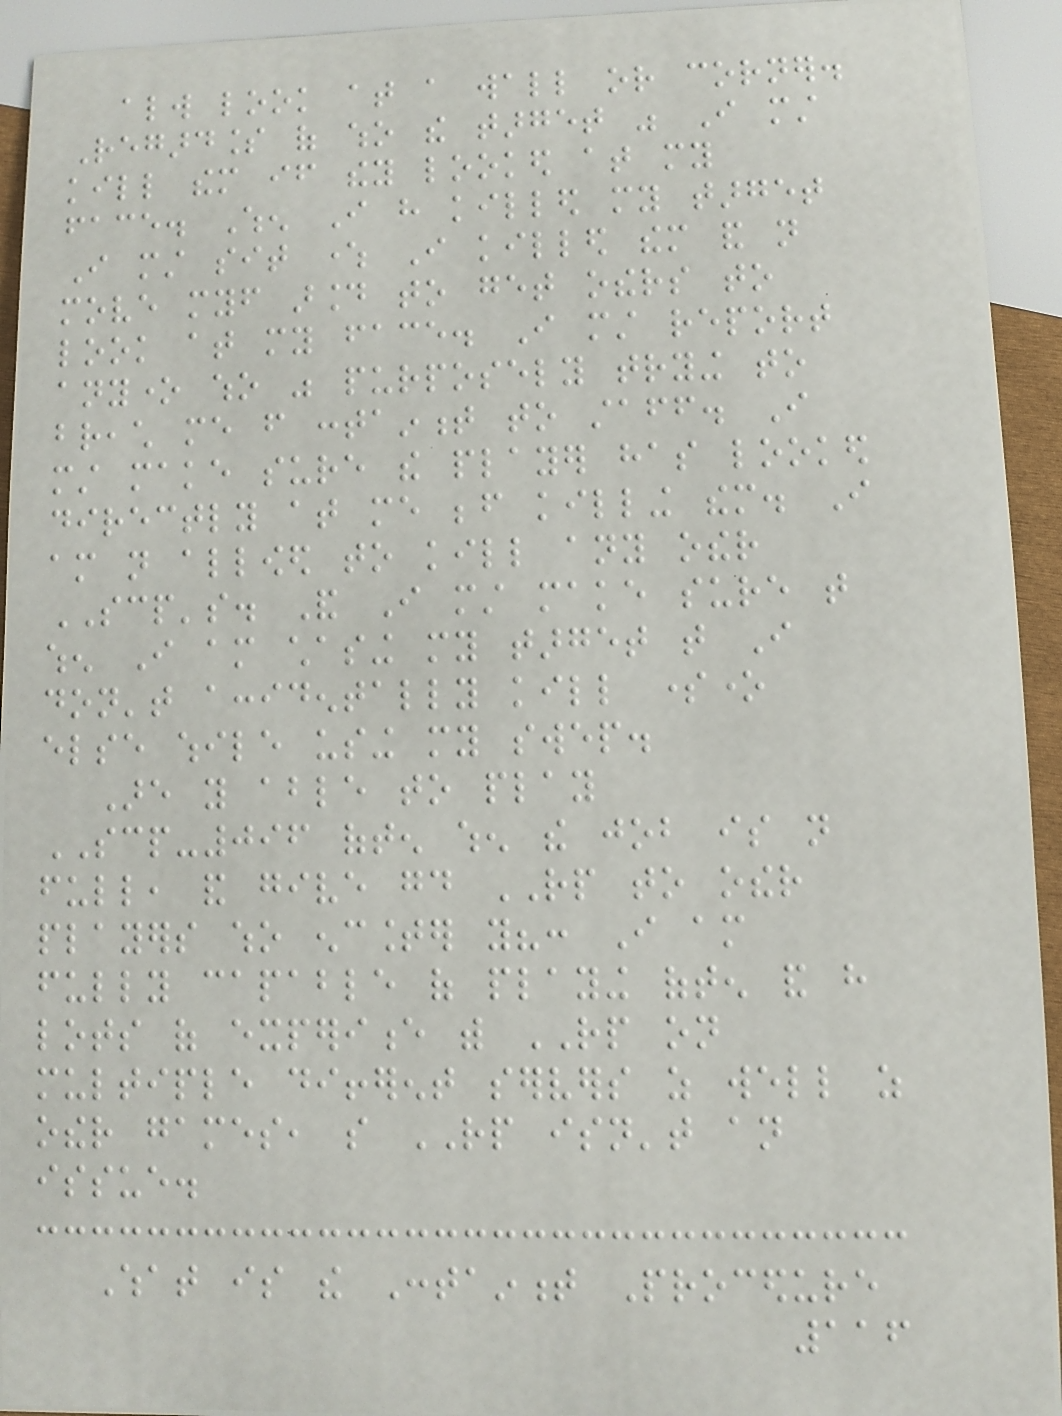always look at a wall or corner.
Regardless of who the target was I must
kill them if they looked at my
face. When I have killed my target
I must sit where I killed them and not
move myself around to get others to
look at my face. I must report
anyone who was purposely trying to
breach me from containment to staff. I
must make sure the player has looked
directly at me before killing them. I
am not allowed to kill any other
SCP's. And I must make sure that
when I am chasing my target that I
don't accidentally kill someone
else while using my swep.
Are you able to play
SCP-096 often when the job is not
full, and give good RP to other
players who encounter you?: I am
fully capable of playing often and have
lots of experience with RP on
multiple different servers as well as
other games, so RP isn't an
issue.
What is the Containment Procedure
116
